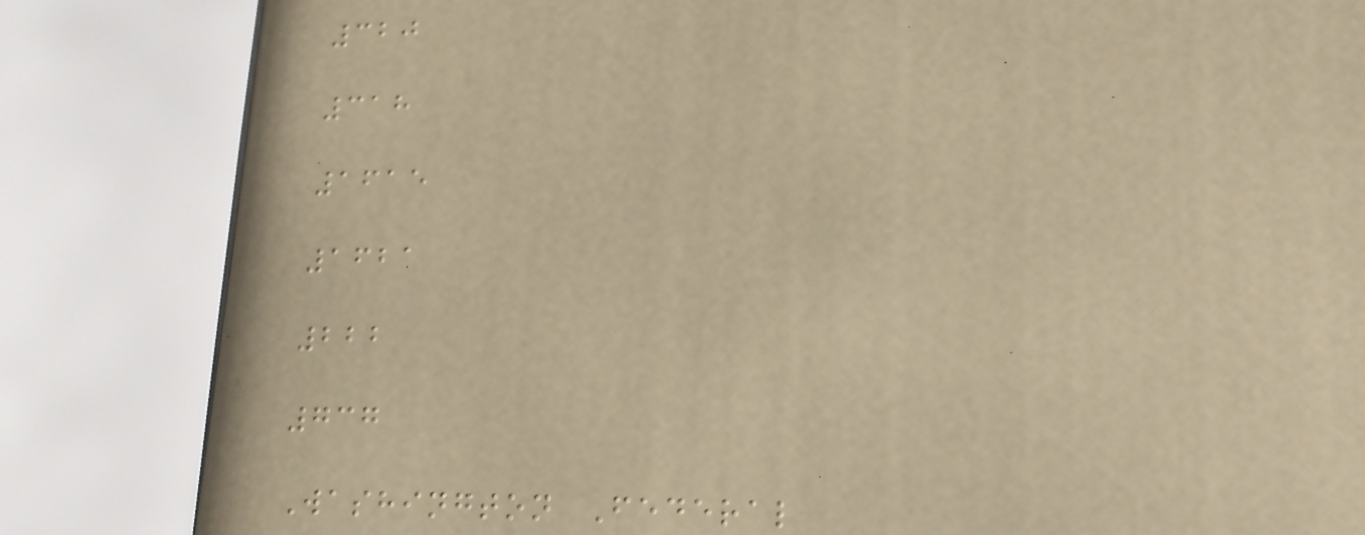320
318
1615
1621
222
737
Washington Federal
